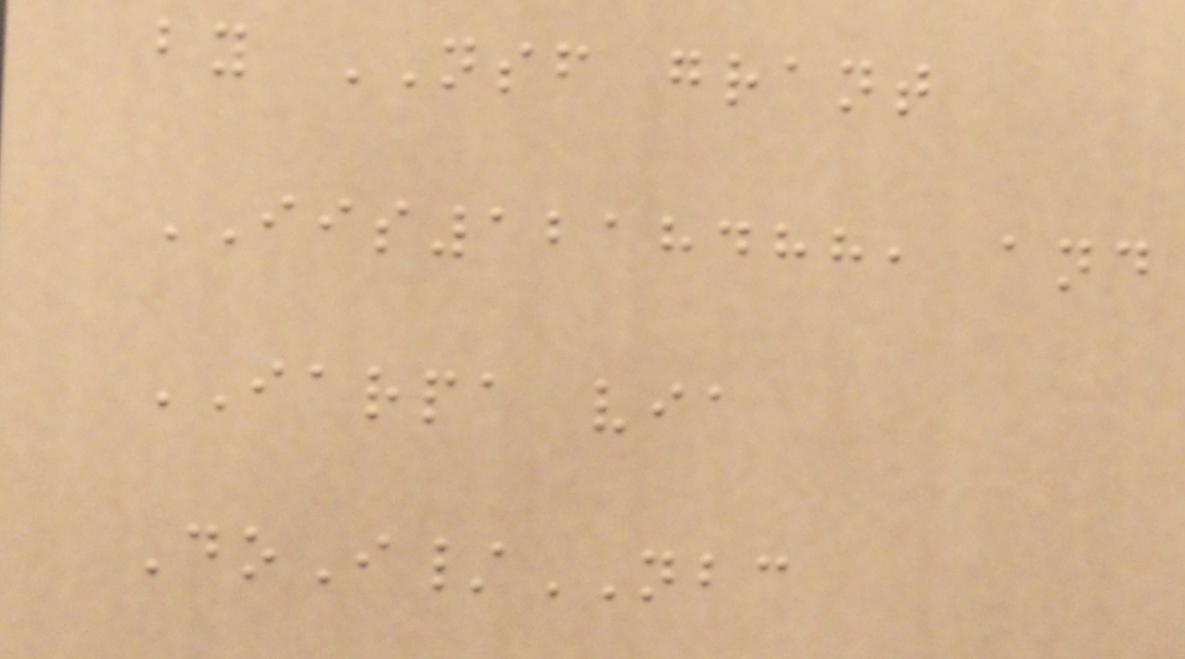by NSF grant
IIS1218488, and
IARPA via
DoI/NBC
